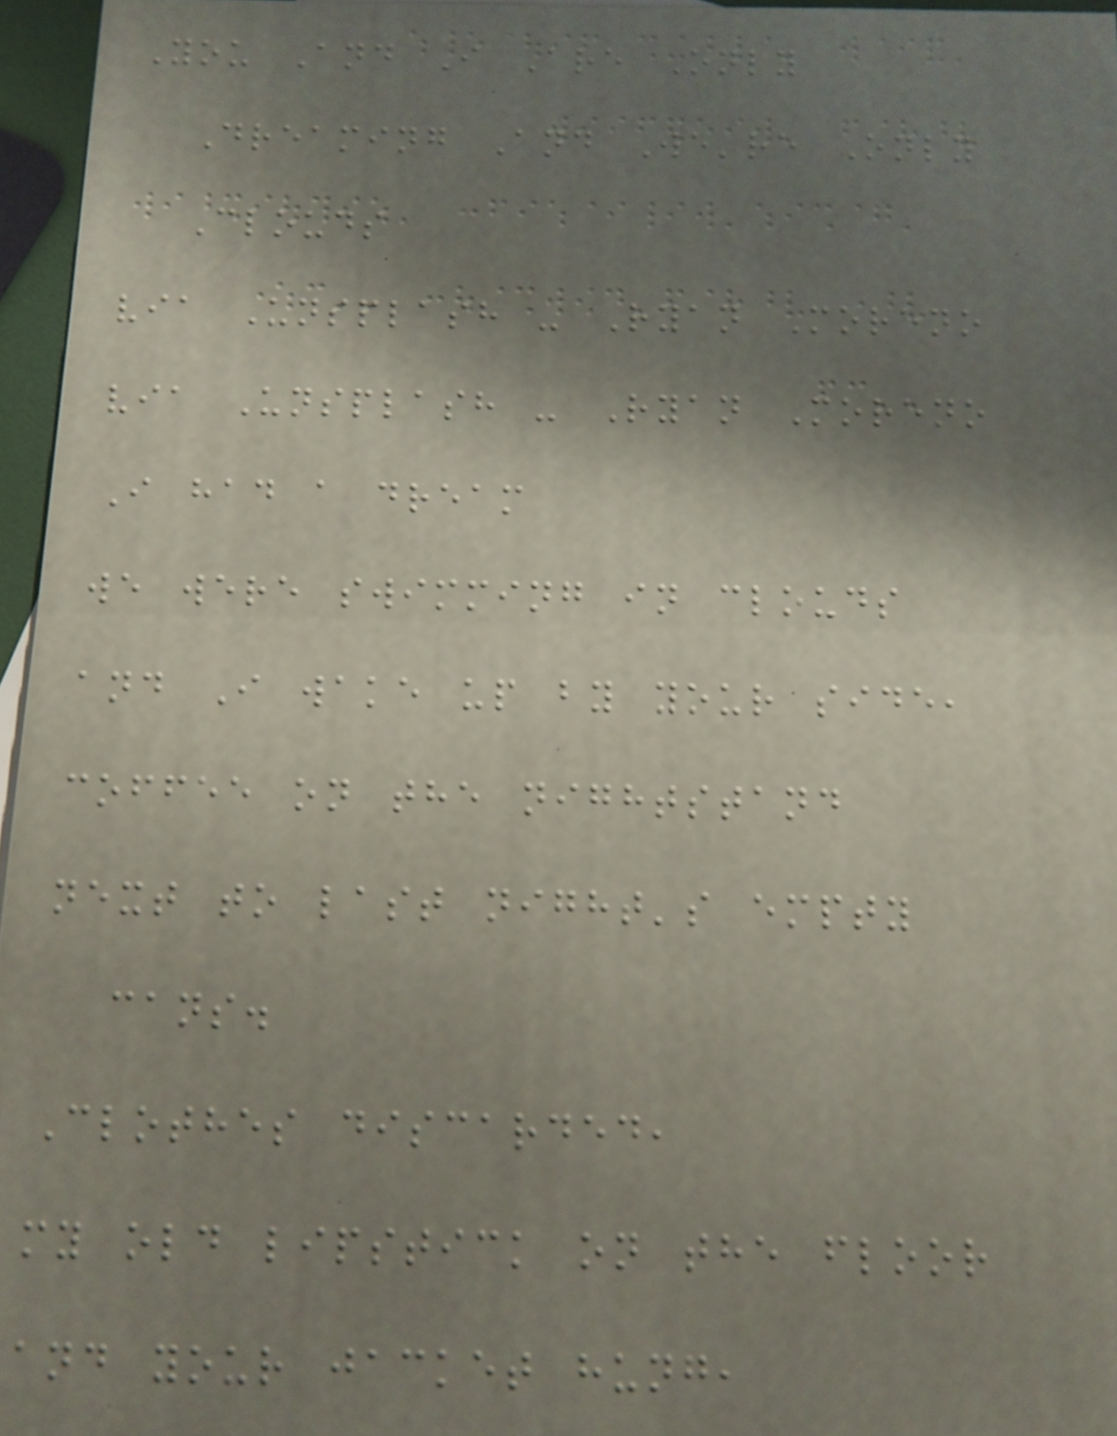You And I Are Only
Dreaming And We're Only
Clouds
via Unsplash - Ryan Moreno
via Unsplash - Ryan Moreno
I had a dream
we were swimming in clouds
and I wake up by your side,
coffee on the nightstand
next to last night's empty
cans.
Clothes discarded,
my old lipstick on the floor
and your jacket hung,
